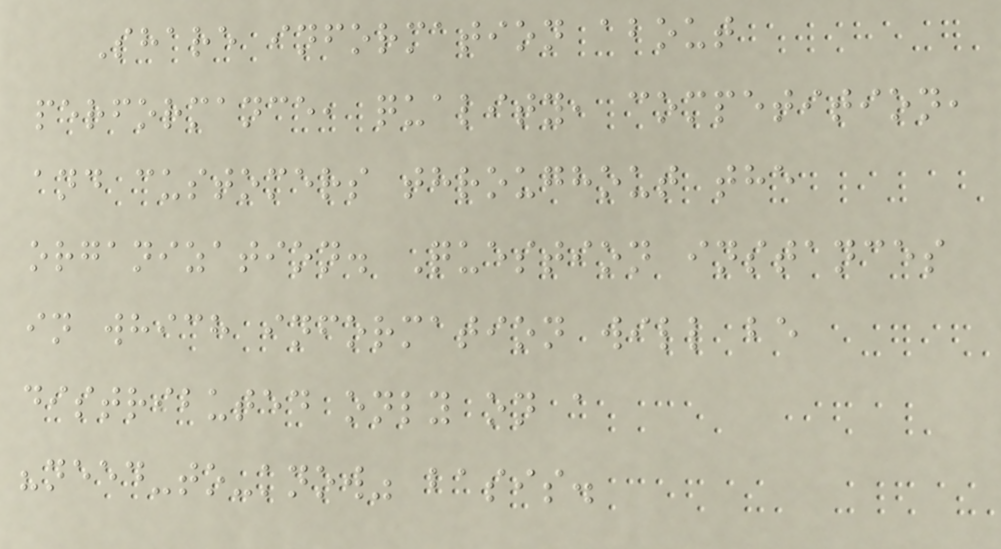Share information about
performance, quality, competition,
and customers throughout the
organization. Question instances
in which information will be
distributed only on a
"need-to-know" basis.
